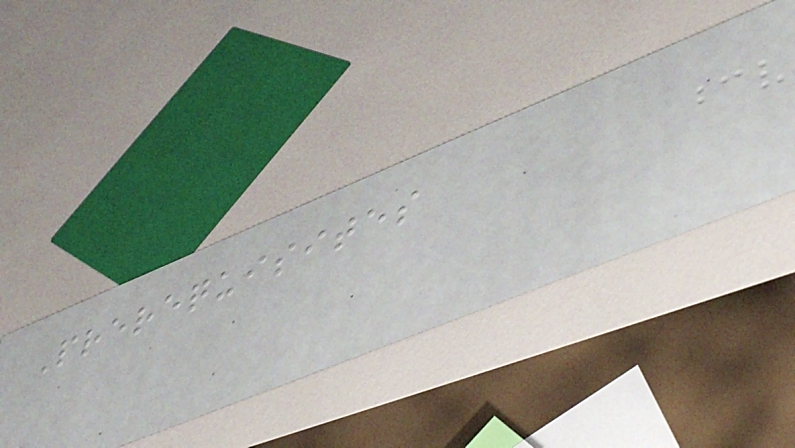Prerequisites
